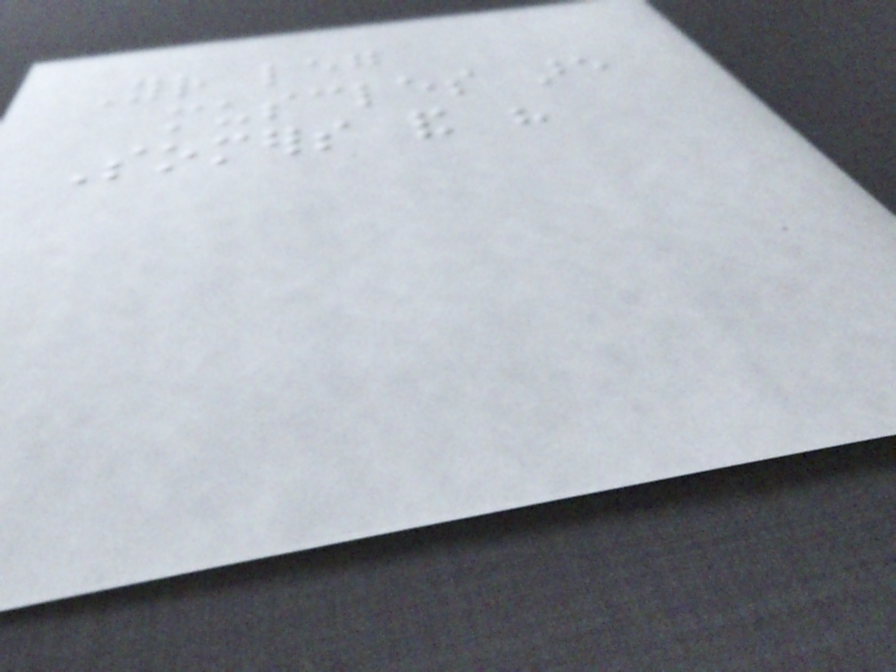Your leg
muscles are
Somers and his
